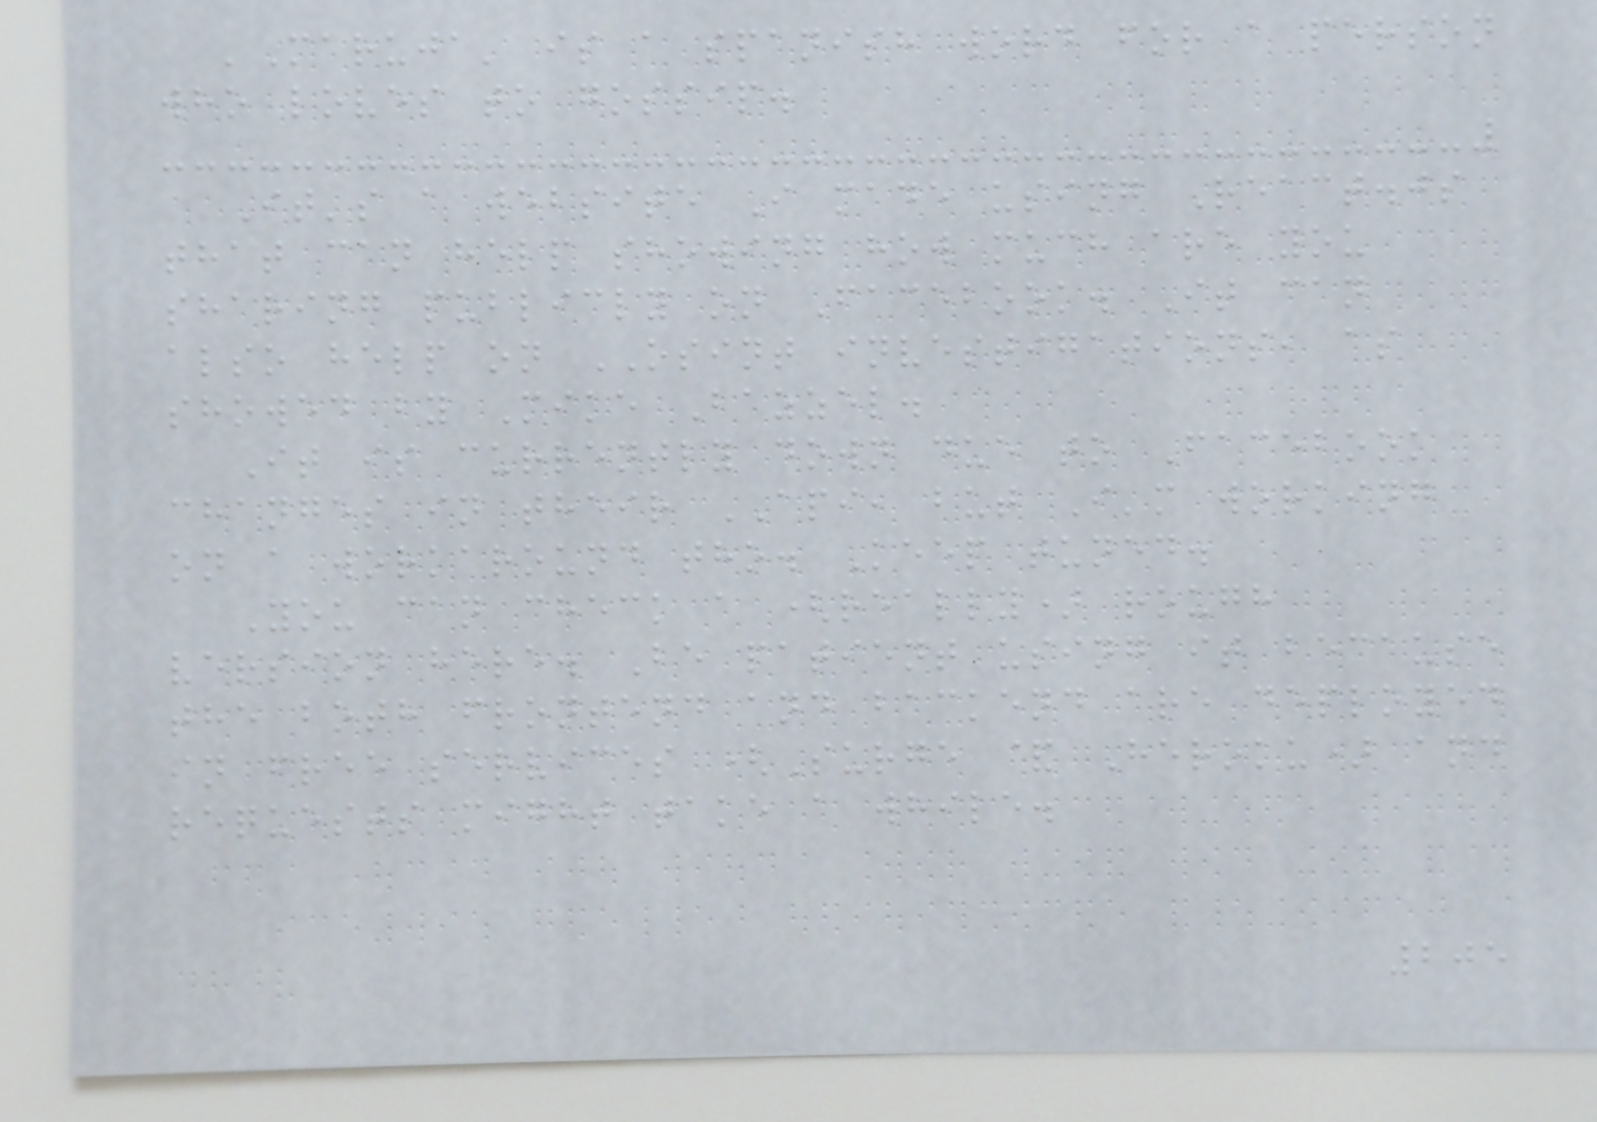'Maruja' is a spanish word for a person
who loves to gossip.
It's a website I made using React.js
that can help showing how much are you
sharing publicly on Facebook. It can
also help on OSINT investigations, as
showed by Mike Bazzel.
It is currently down due to Facebook
changes in their API, but I'm working
on a workaround tho. Keep tuned.
You can check a (really) rough
version here. Be patient using it because
the both frontend and backend are deployed
in free services (Surge & Heroku) and
requests might take a while.
205
